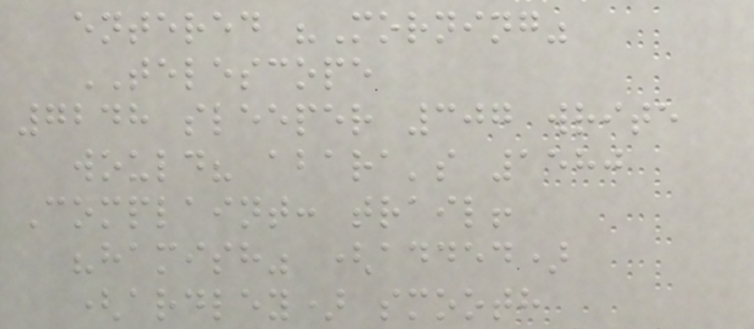entered "Morning"
TELESCOPE
7248 sleeper 307 write
would? abara's 1580
Complaint: trail!
"hamish" (added)
(ardley) smooth
